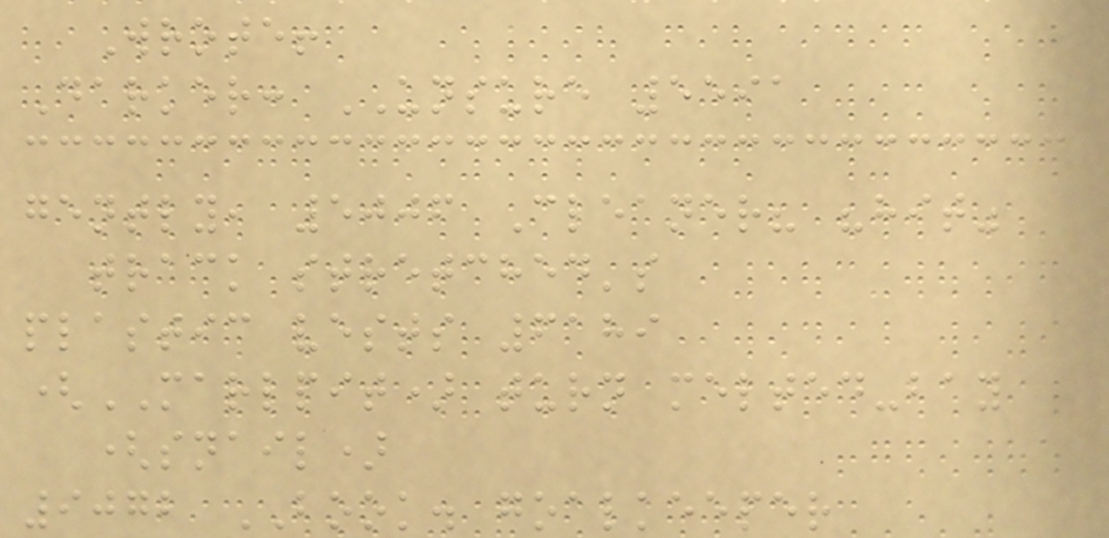Wrote!
Darker: UNSURE 5591
gently, 5006 Cleaner? "hit"
track stretched's
plastic vests 6189
(MARLPIT) turn melted-bay
(snail)
9072 BOOK. goalkeeper
